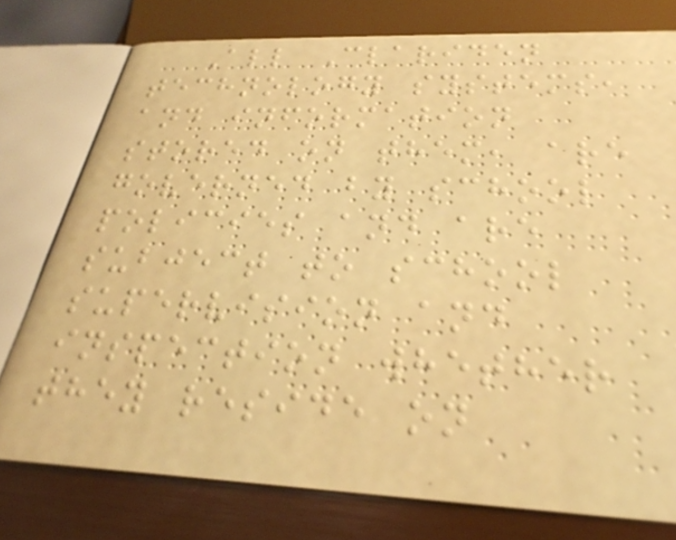All Clariden
technology systems,
and information
stored on them, are
governed by school
policies and are
subject to school
supervision and
inspection whether
they reside on
